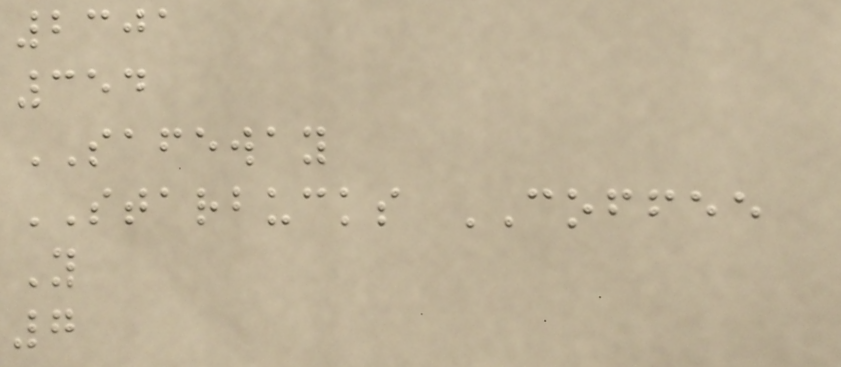2301
354
SAFEWAY
STARBUCKS COFFEE
Y
7
